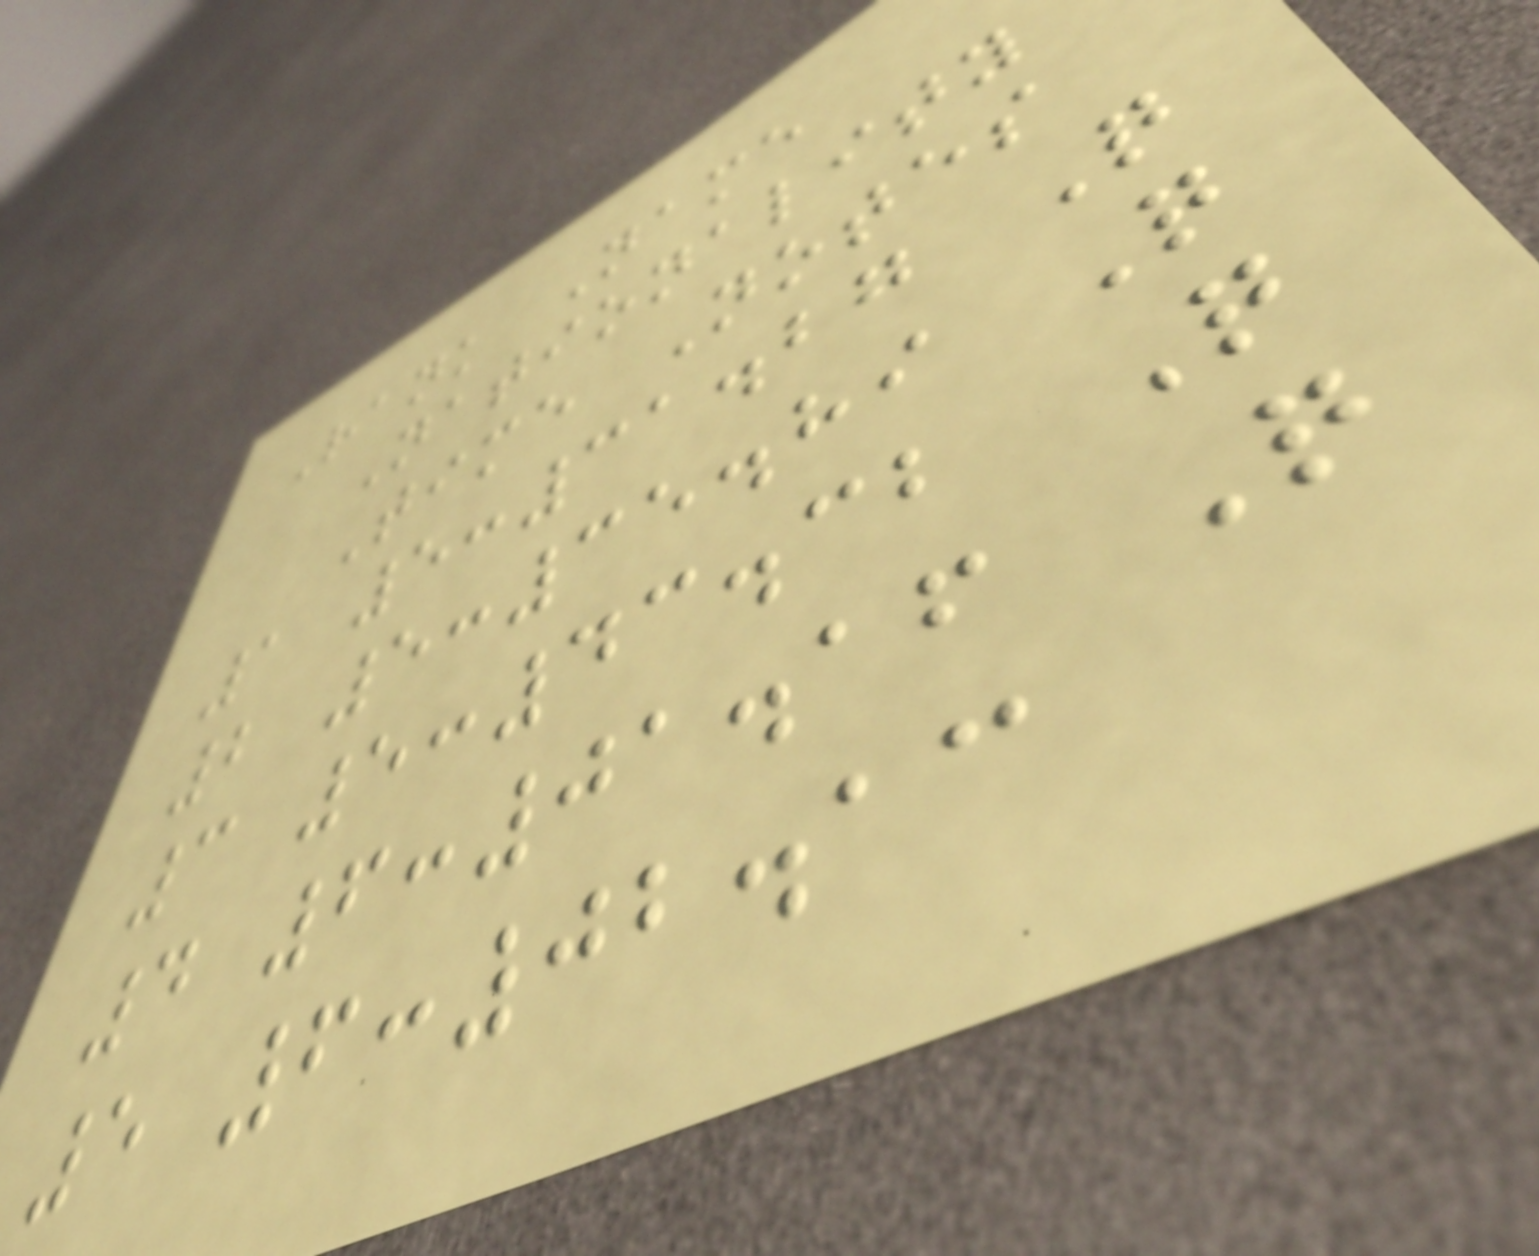Rank Name
Nationality
Time Notes
1 5:31.27 Q
2 5:35.89 Q
3 5:43.32 Q
4 6:01.16 Q
5 6:02.13
